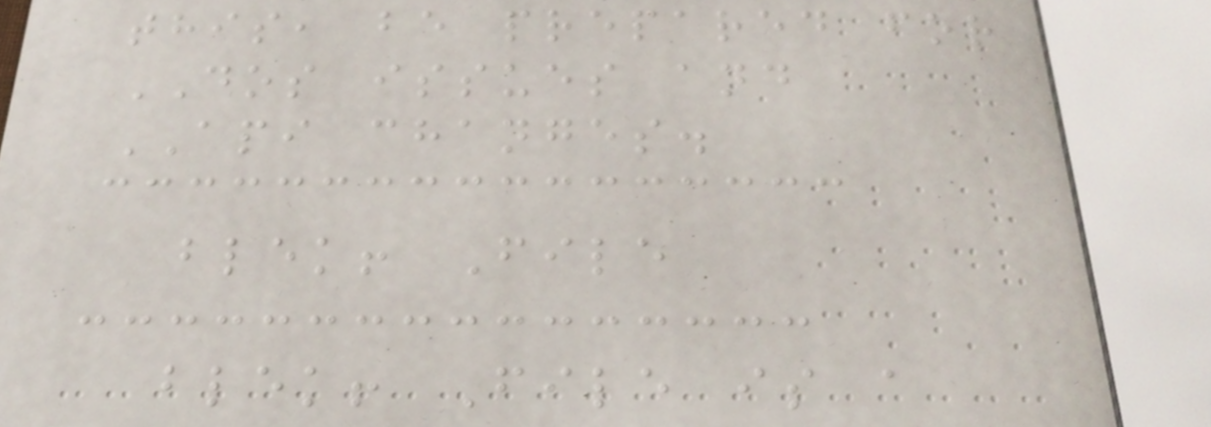this, be prepared for
DOS issues and
API changes.
blek! File
blek! File is a
